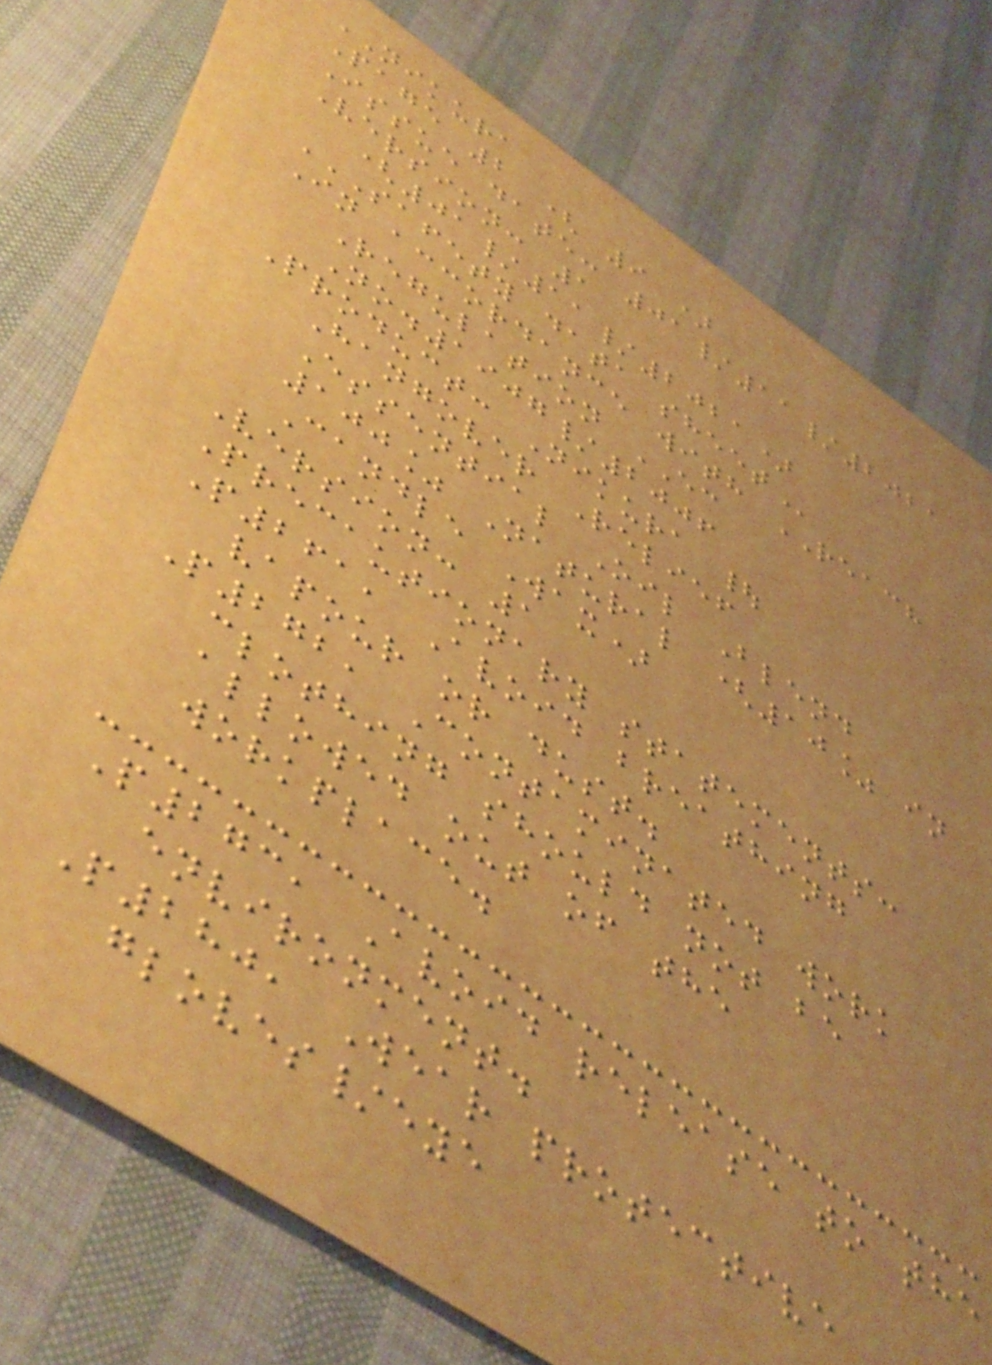NIKURA
Page 2 ( 9 )
Issue date: 01/11/2021
Version: 1
(01/11/2021)
SAFETY DATA SHEET
In accordance with REACH
Regulation EC
No.1907/2006
Product: Nikura |
Hangover Relief
Essential Oil Blend
100% Natural (10% in
Candle Wax)
Version: 1
Precautionary statements:
P261, Avoid breathing
vapour or dust.
P272, Contaminated work
clothing should not be
allowed out of the
workplace.
P273, Avoid release to the
environment.
P280, Wear protective
gloves/eye
